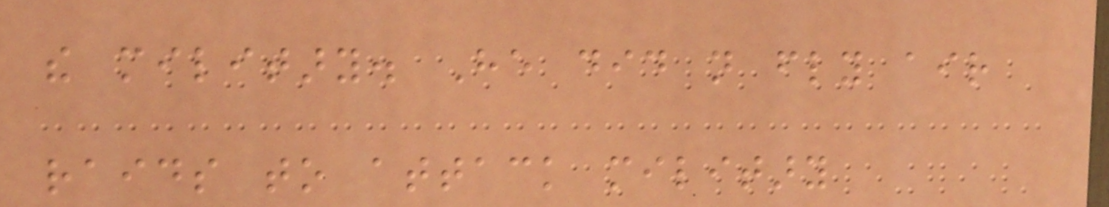the military. He did not fly air
raids to attack military
